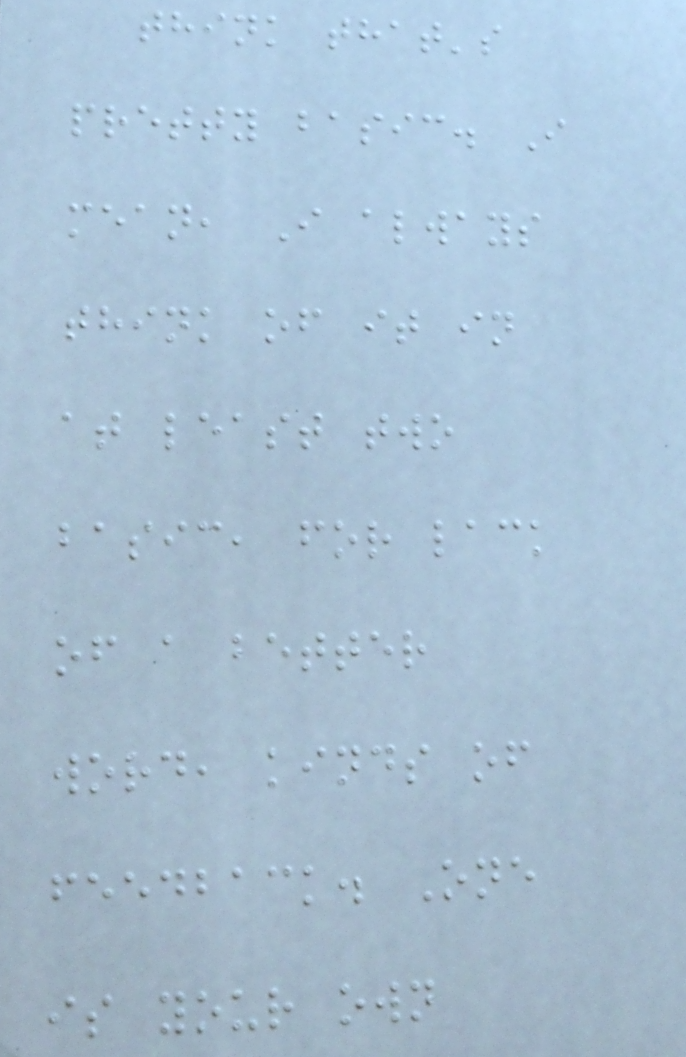think that's
pretty basic. I
mean, I always
think of it in
at least two
basic, for lack
of a better
word, kinds of
feedback. One
is your own
